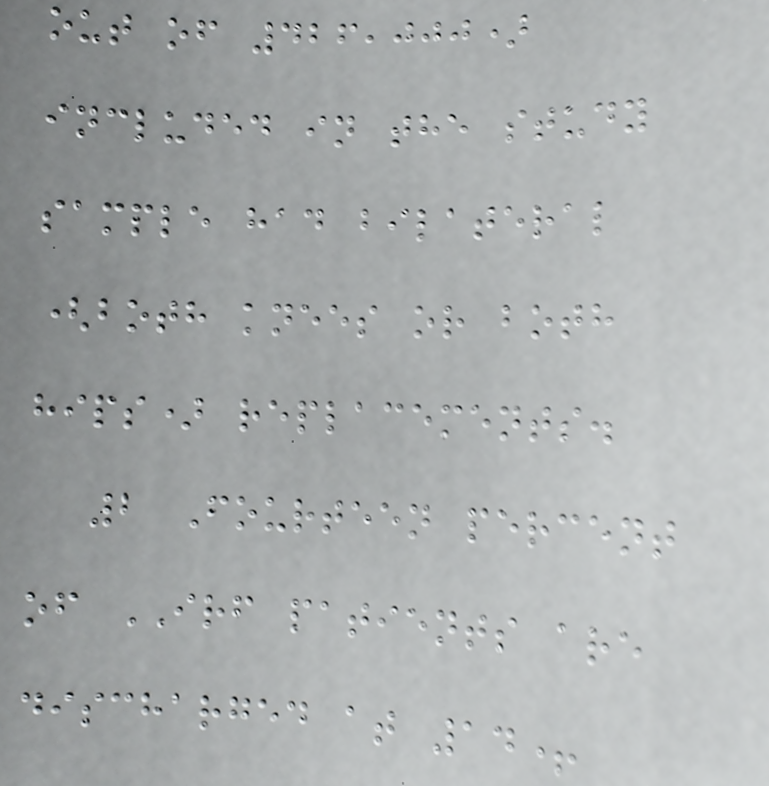out of 426,000)
included in the study
sample had bilateral
(both knees or both
hips) replacements.
2 Fourteen percent
of IRF patients are
discharged at 14+
